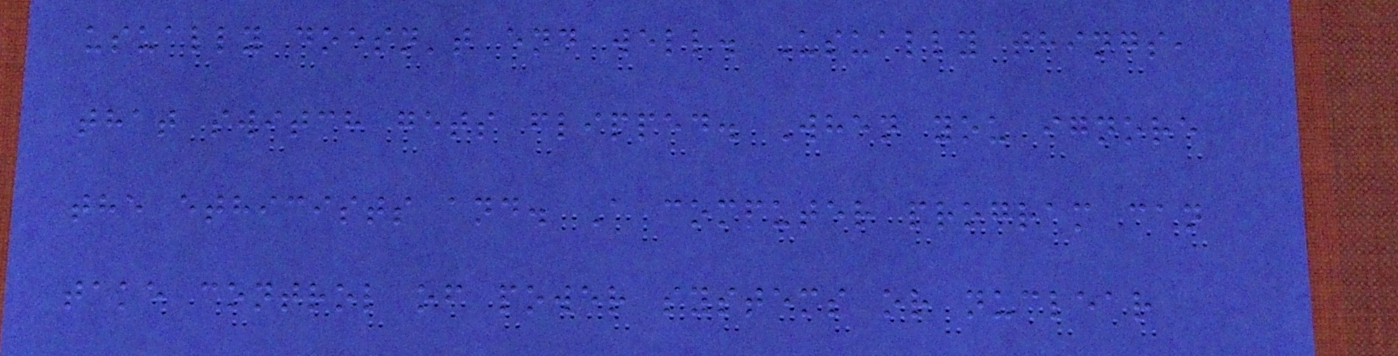usually doesn't end well. Usually things,
that switch gets flipped. When you ignore
the ethicists and. A computer program can
take control of power systems or nuclear
